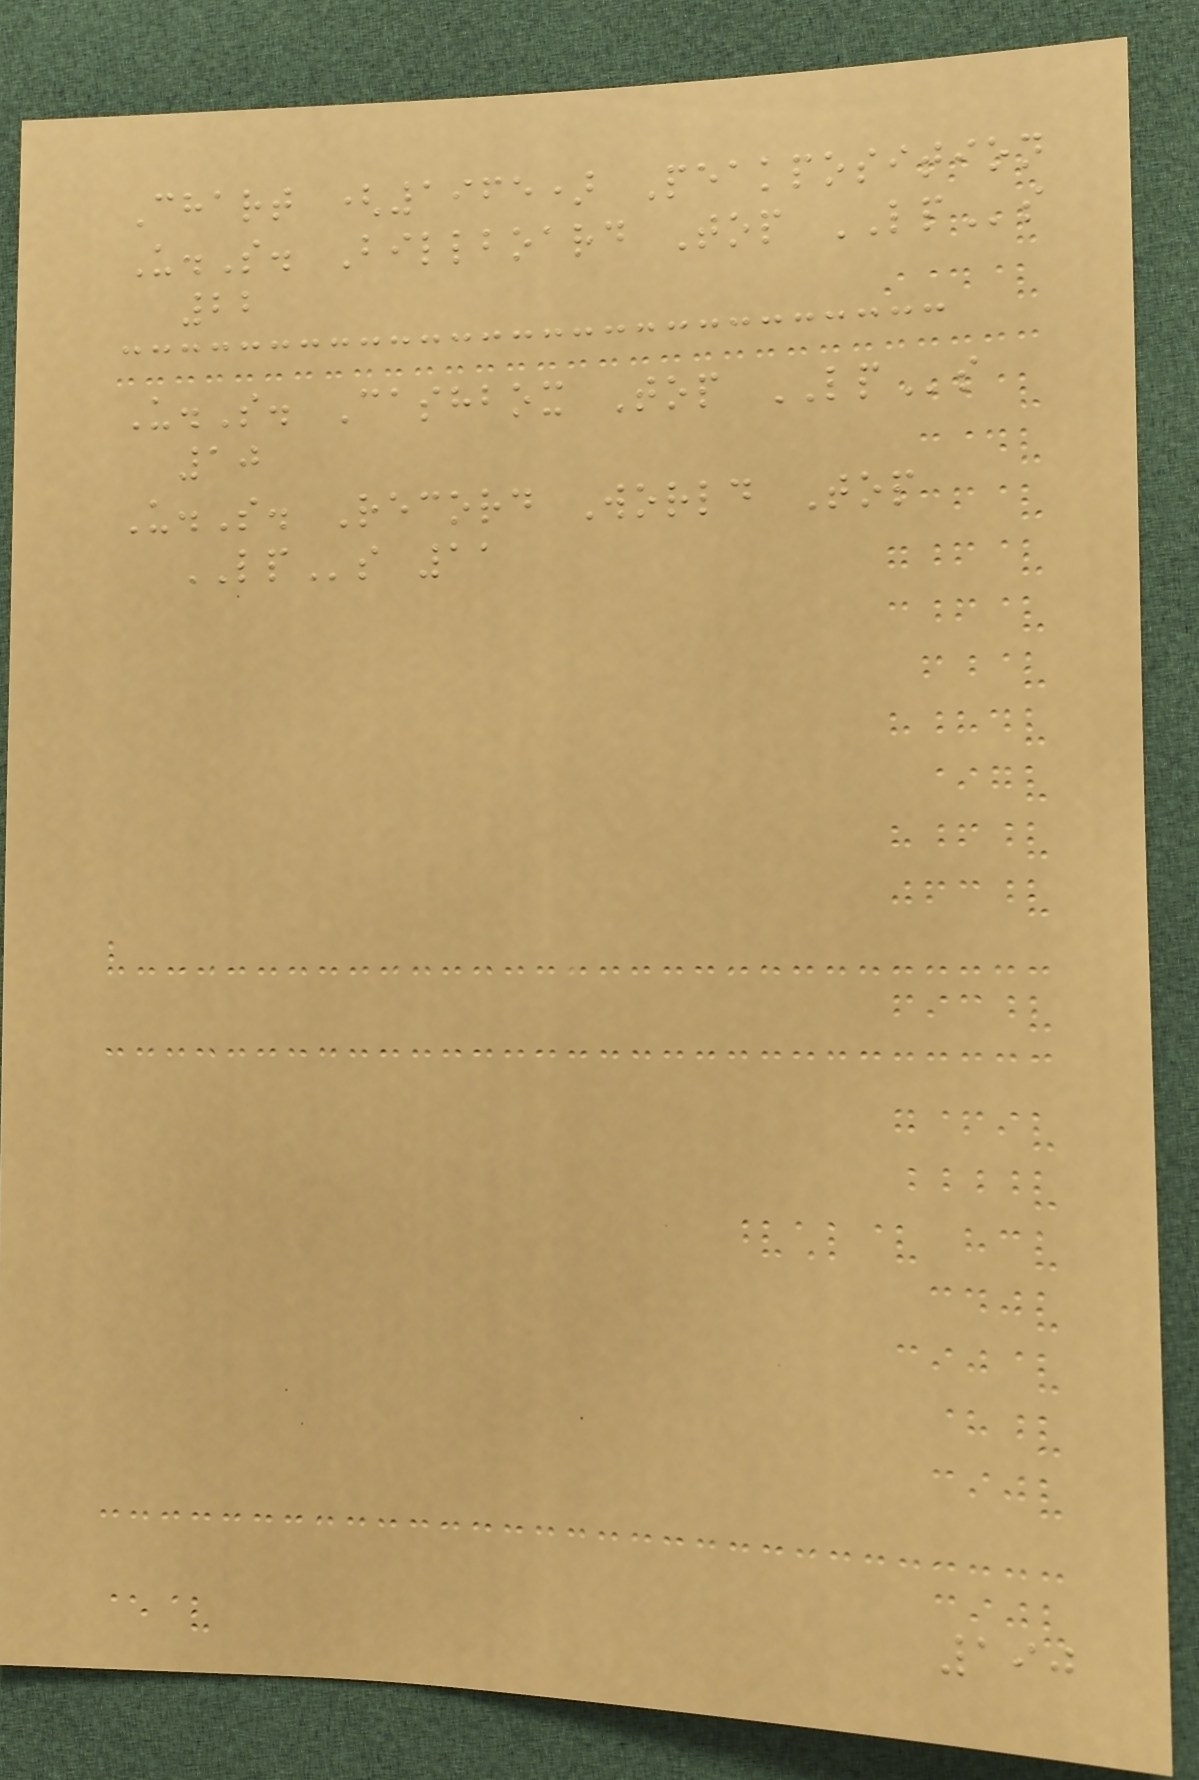Chart (1965) Peakposition
U.S. Billboard Top LPs
22
U.S. Cashbox Top LPs
10
U.S. Record World Top
LPs 11
190
